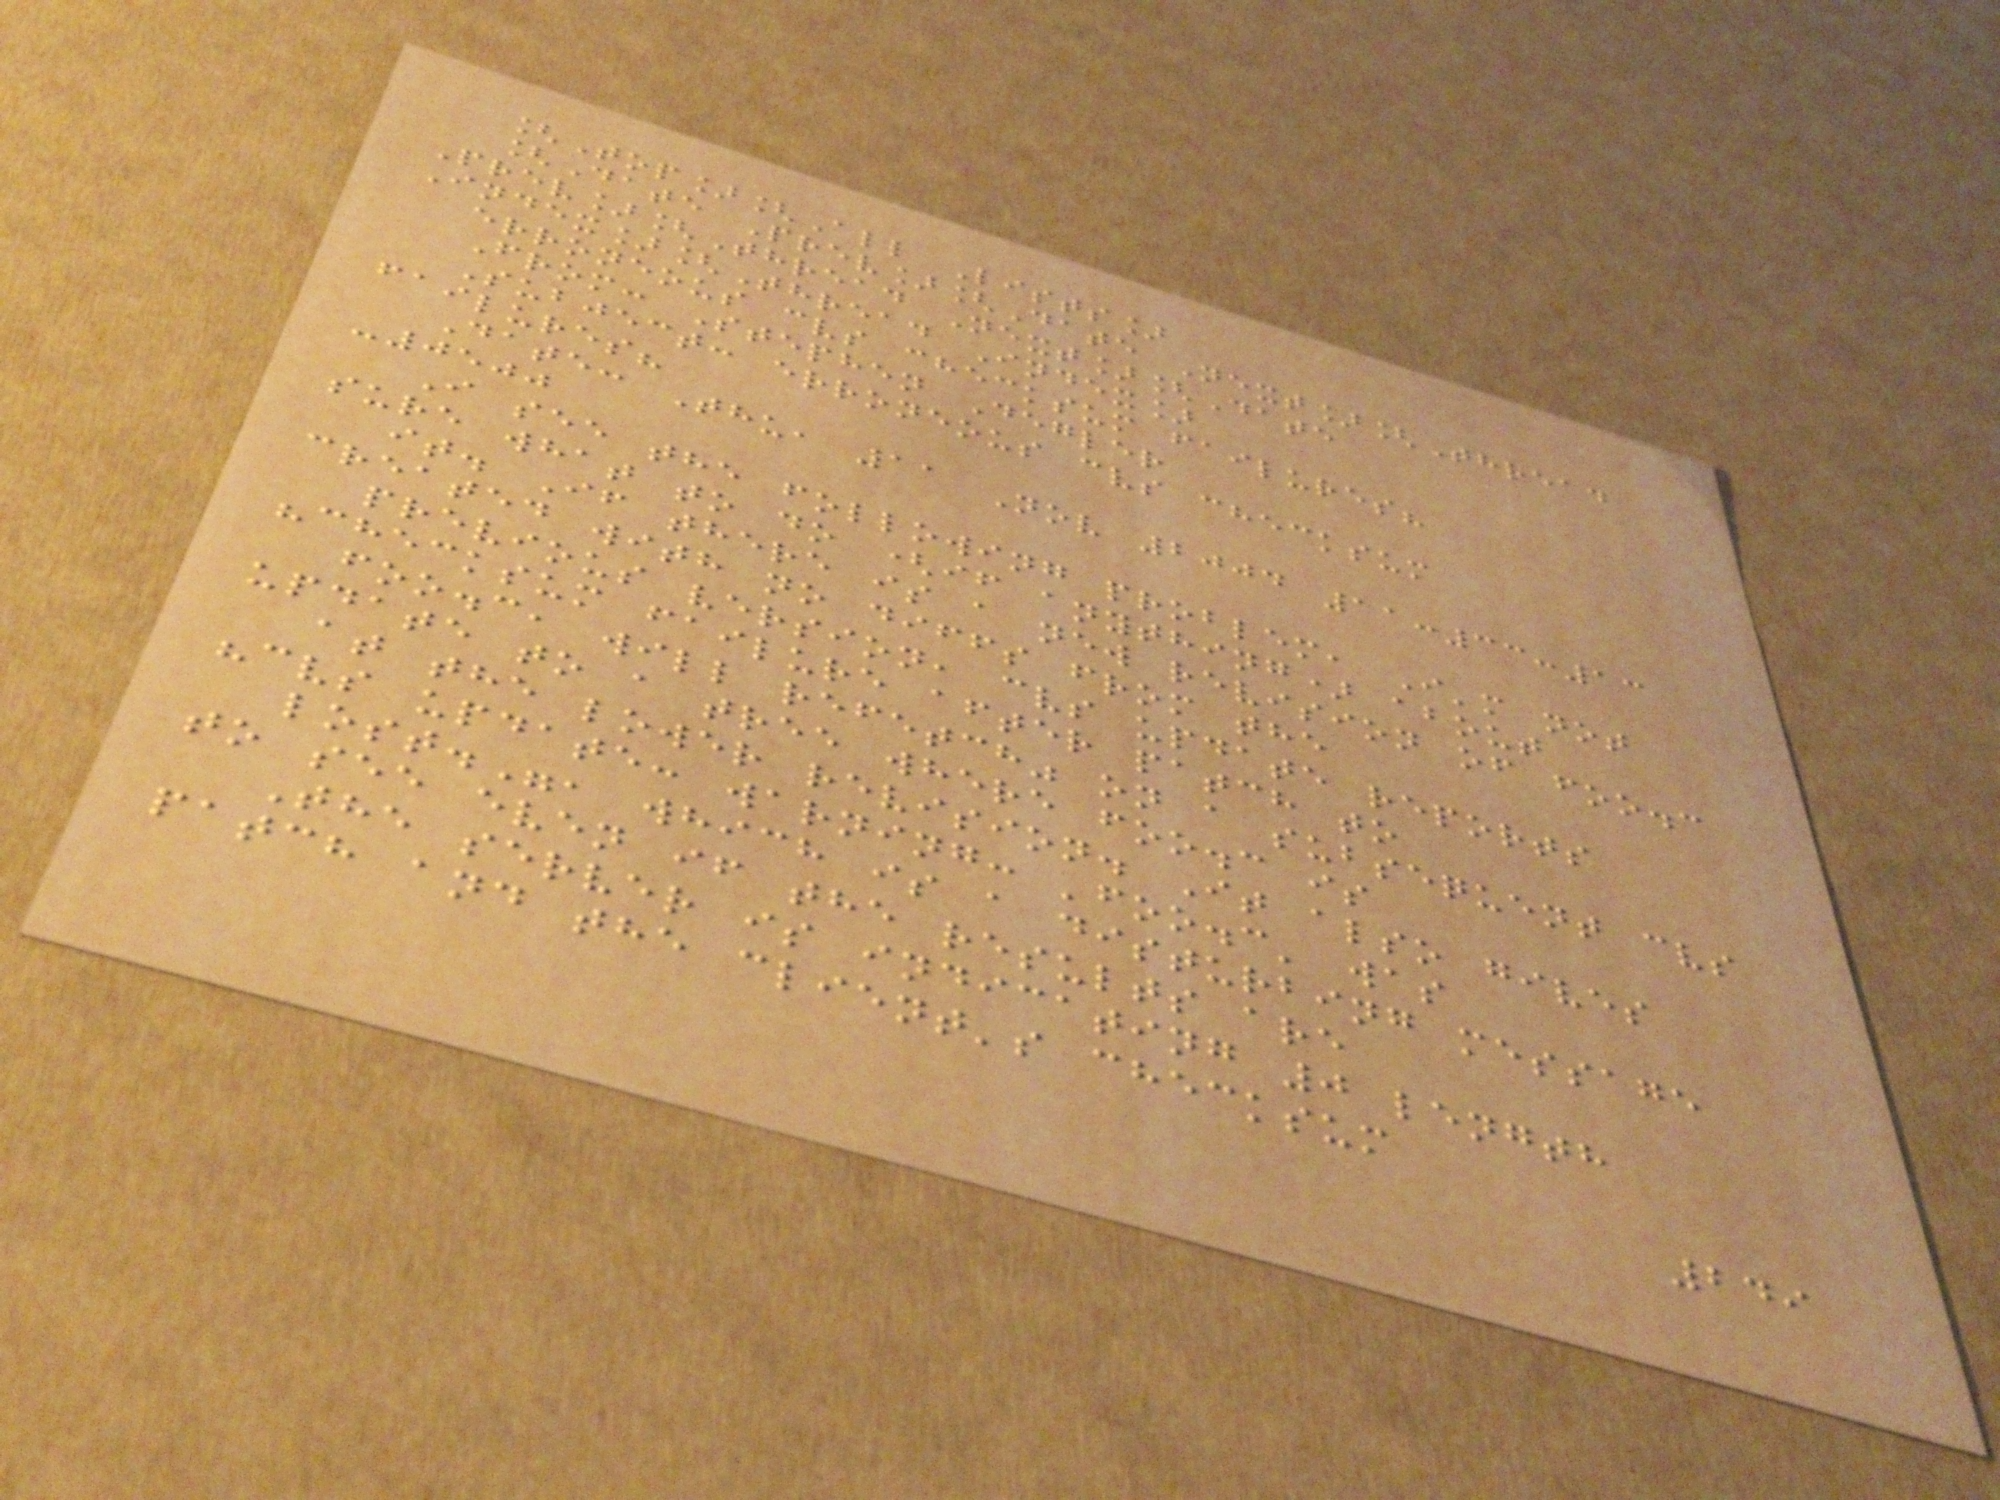[Top][All Lists]
[Date Prev][Date Next][Thread
Prev][Thread Next][Date
Index][Thread Index]
erroneous cvs checksum failures?
From: Stephen Degler
Subject: erroneous cvs checksum
failures?
Date: Thu, 11 Nov 2004 11:33:13
-0500
I see the following problem, I'm not
sure what to do (if anything) about
it. If there is a new revision of foo.c
created with no diffs from the
previous version, cvs update reports
"checksum failure after patch to
foo.c, will refetch" on a subsequent cvs
update to a tree where foo.c is
at the lower revision. It also gives
"cvs update: warning: 'foo.c' was
lost.", which is a disturbing message
to see even if the results are
The server is indicating 0 length
patch and the client's checksum
249
